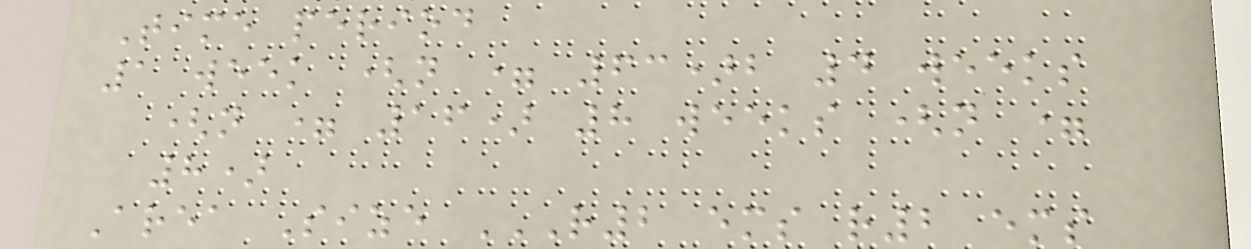Time period
1 week (n = 63)b 4 weeks
(n = 16) 8 weeks (n =
8)
Area Size R2 EMS R2 EMS
